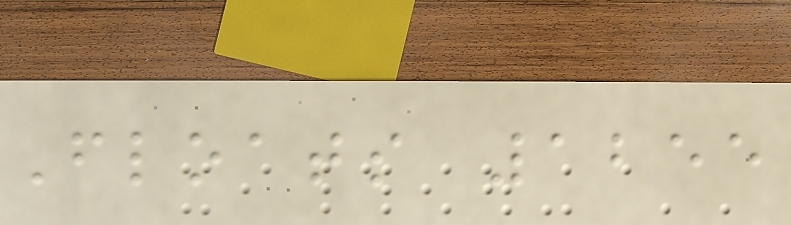Floats 1255
